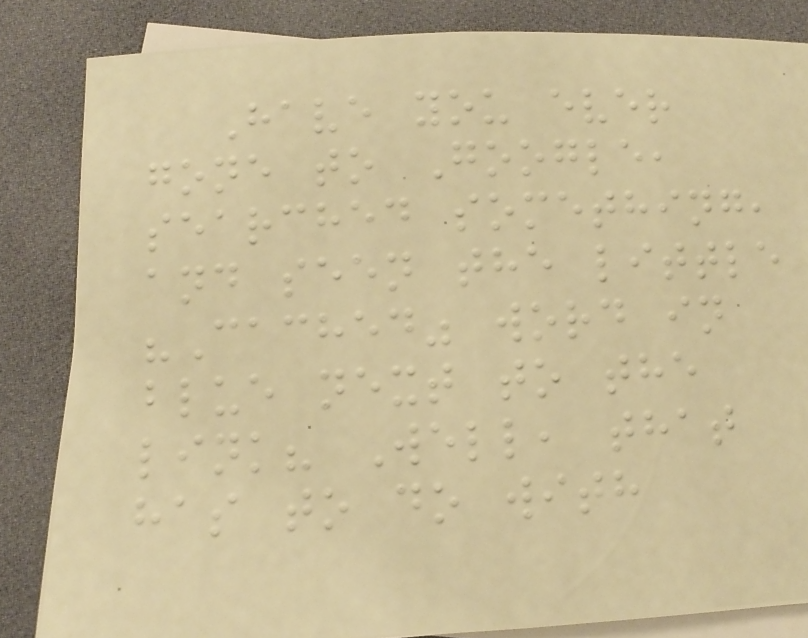Have you ever
gone to Google,
searched something,
and seen the little
"Cached" word in
blue next to the
link? Well, that
has to do with
